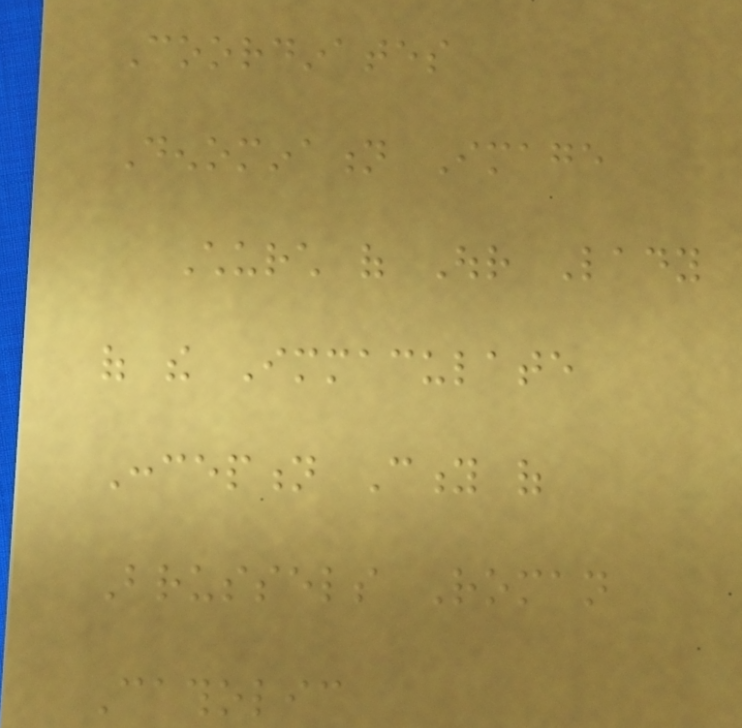Coordinates
Denomination Image
Church of Our Lady
of the Immaculate
Conception City of
Brussels Roman
Catholic
